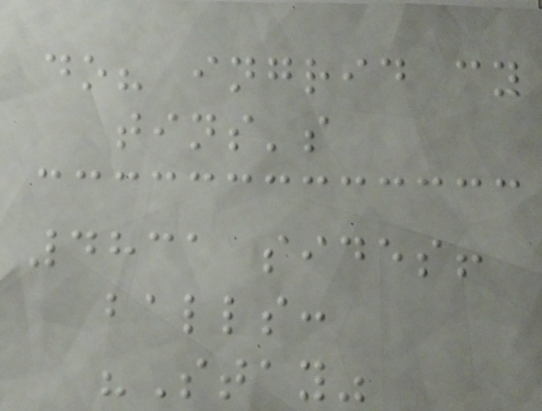do? ingrid cy
tins's
4831 sides!
balls:
"Stay"
